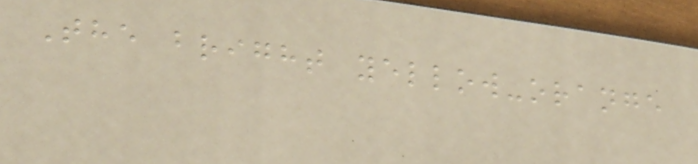The bright yellow-orange
